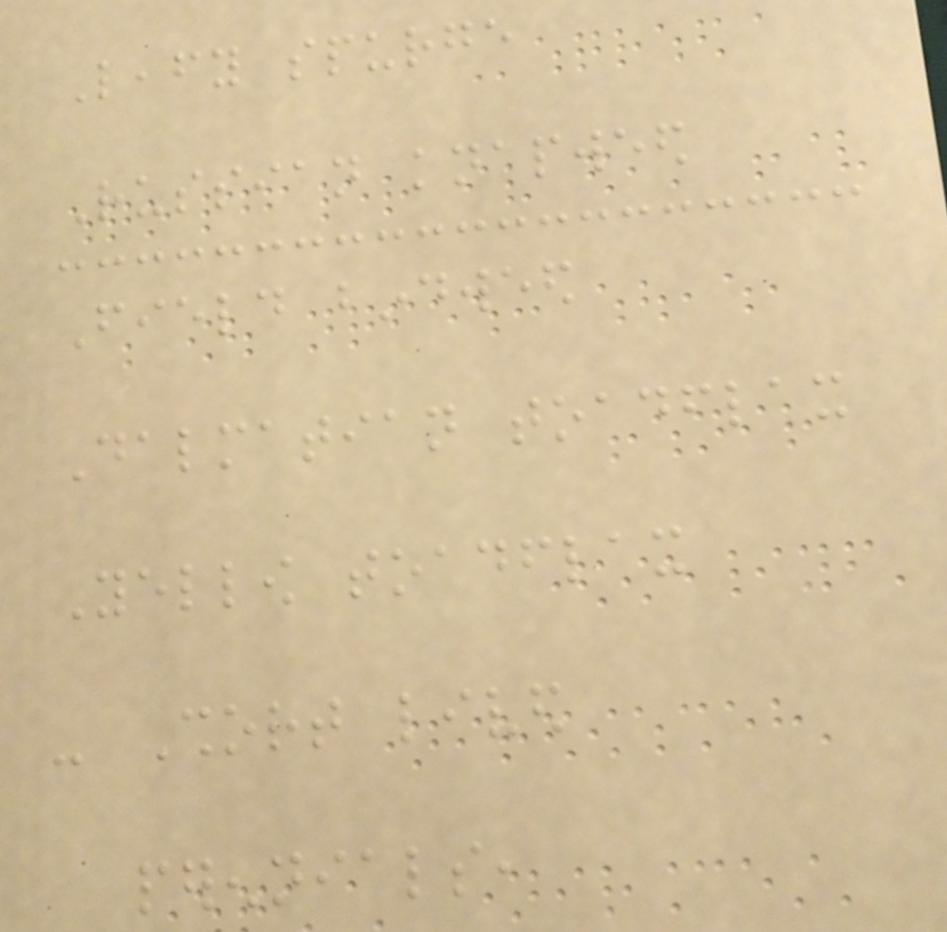Leafy spurge
Russian knapweed
Field bindweed
Dalmatian toadflax
Yellow toadflax
- Short lived
perennials,
